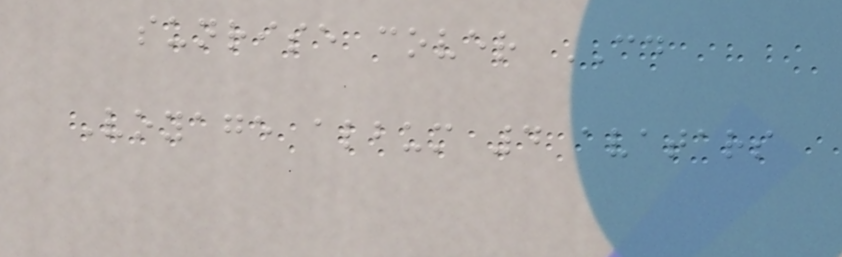sunrise cover CD
Voyage album 4 avatars
